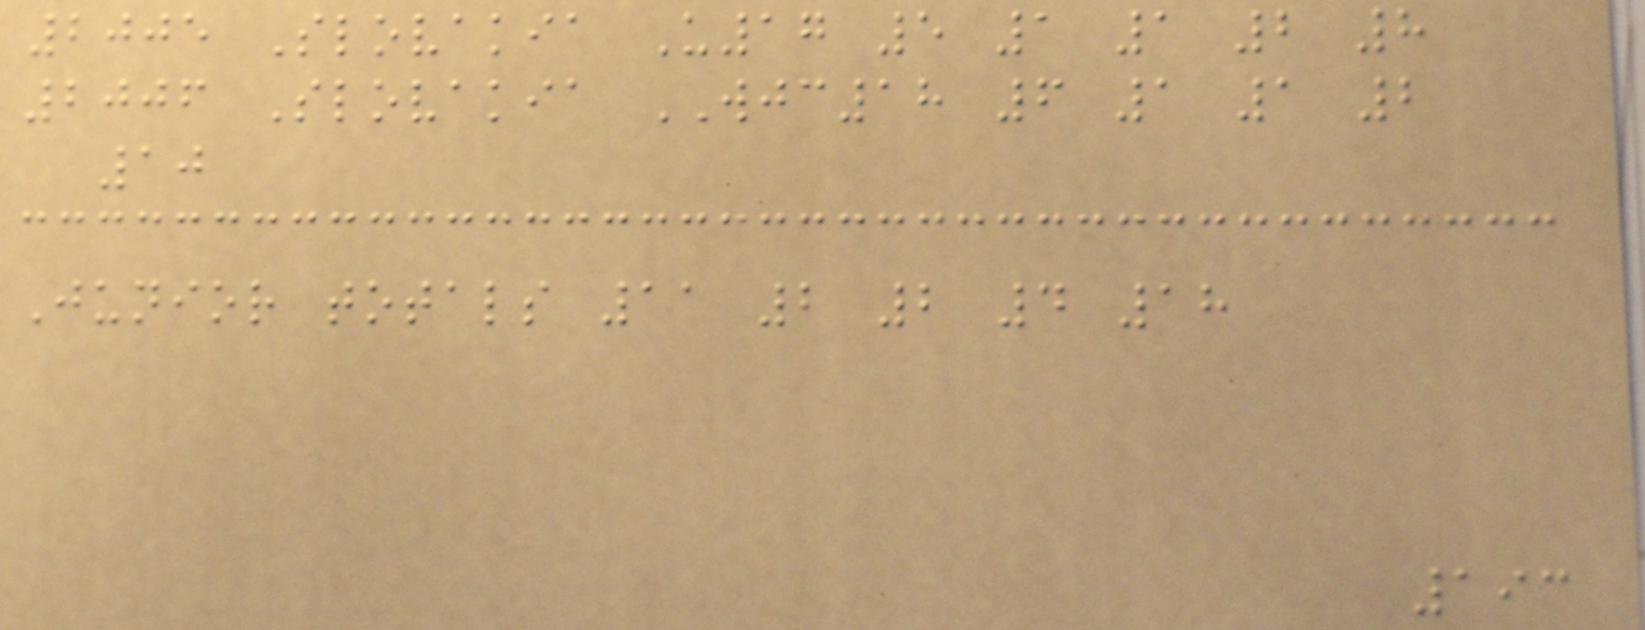2005 Slovakia U17 5 1 1 2 8
2006 Slovakia WJC18 6 1 1 2
10
Junior totals 11 2 2 4 18
193
